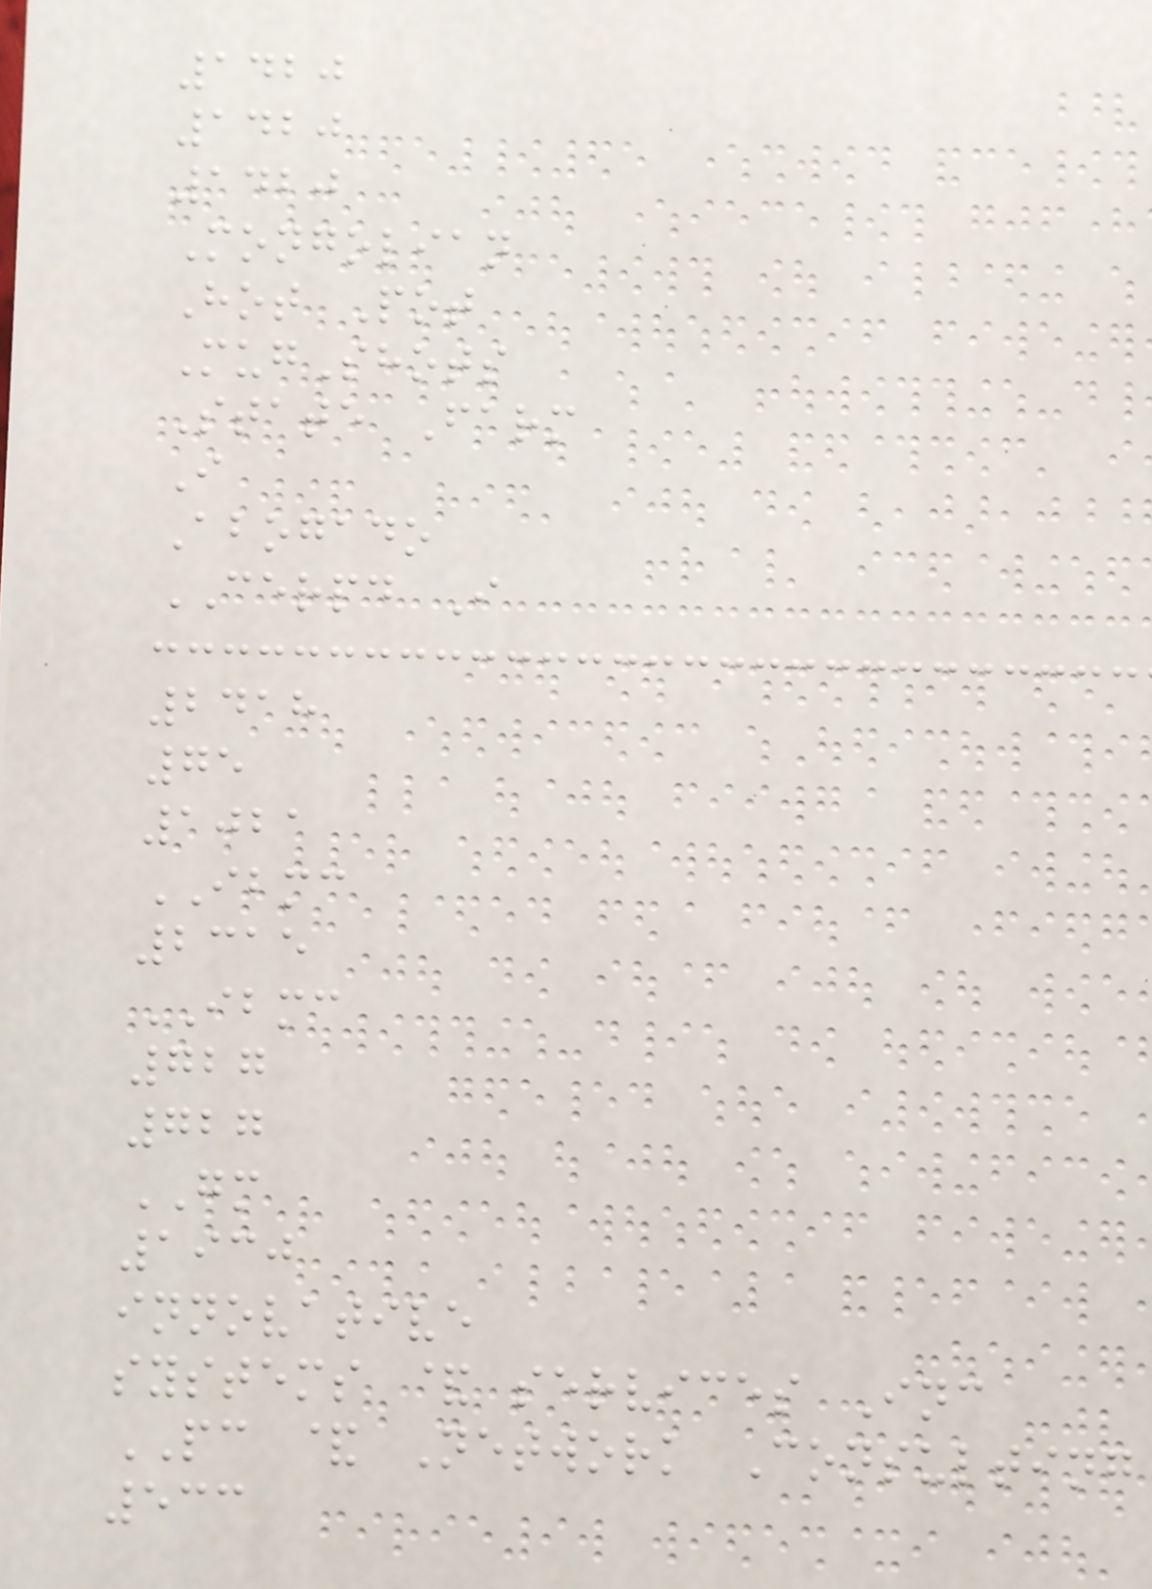1420
1420
1420
Mongolian
Hot Pot
MugShots
State Farm
I
Abogado
CERPD I
2418
75
1021
IBMC
2315
IBMC
727
727
GM
1930
innovative
systems & services Inc
PC & Network Consulting
533
